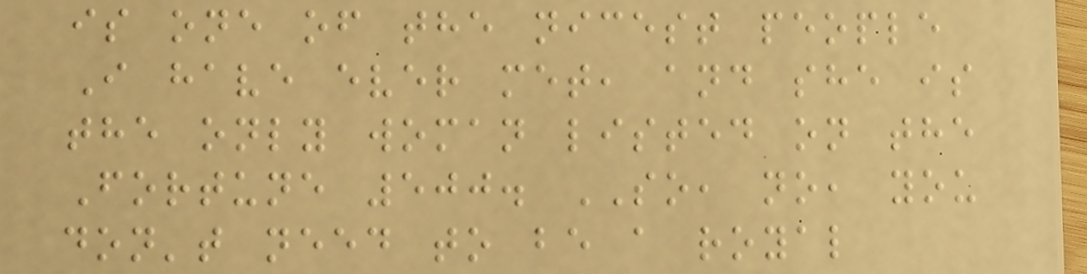is one of the nicest people
I have ever met, and she is
the only woman listed on the
Fortune 500. SO, no, you
don't need to be a royal
